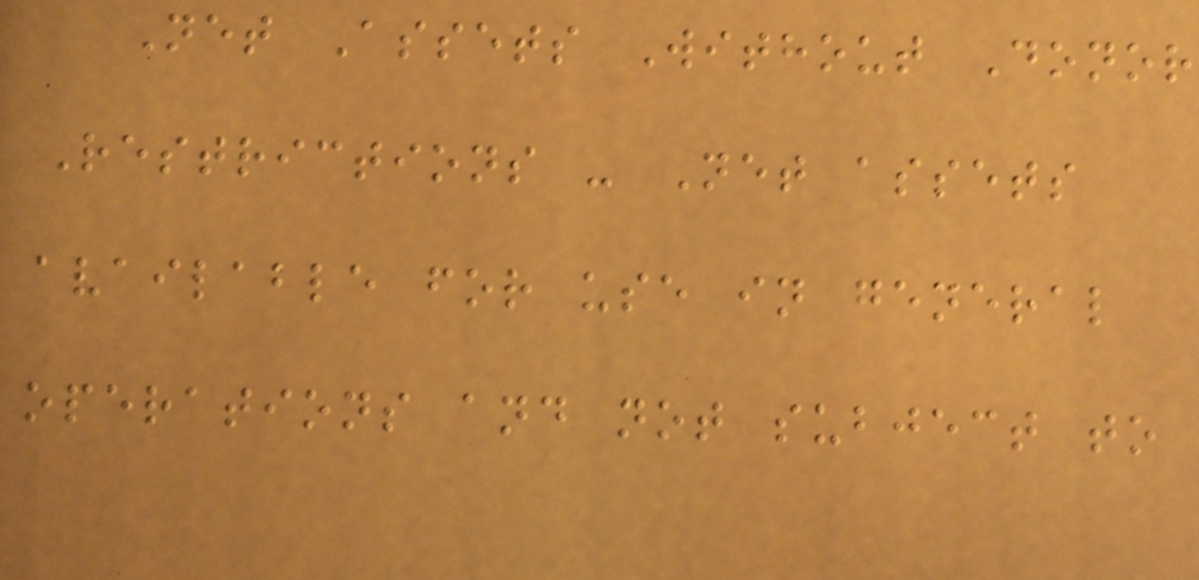Net Assets Without Donor
Restrictions - Net assets
available for use in general
operations and not subject to
